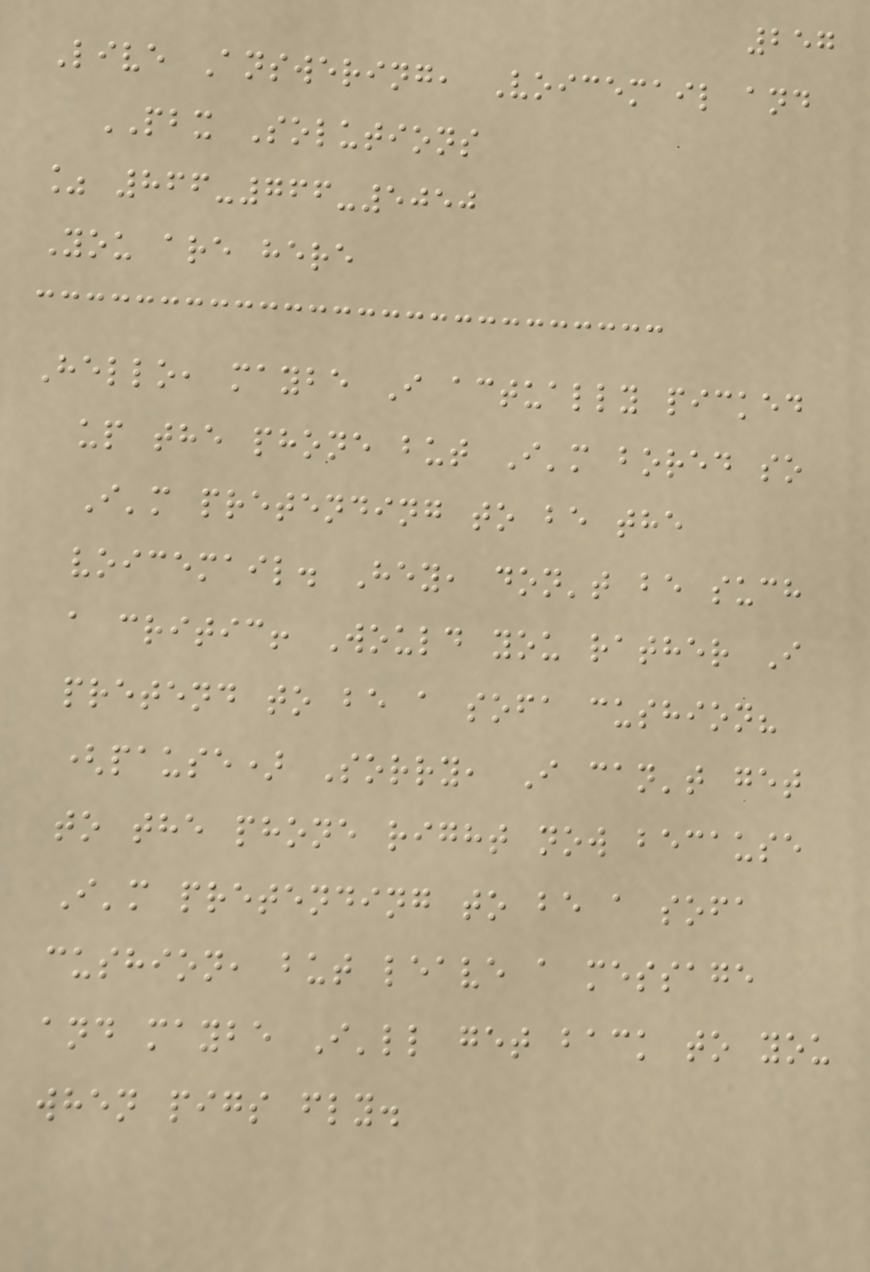257
Live Answering, Voicemail and
PBX Solutions
% 866-766-5050
You are here
Hello, maybe I actually picked
up the phone but I'm bored so
I'm pretending to be the
voicemail. Hey, don't be such
a critic! Would you rather I
pretend to be a sofa cushion?
(pause) Sorry, I can't get
to the phone right now because
I'm pretending to be a sofa
cushion, but leave a message
and maybe I'll get back to you
when pigs fly.
